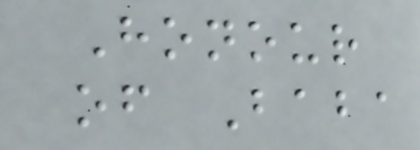Honour
of Baba
